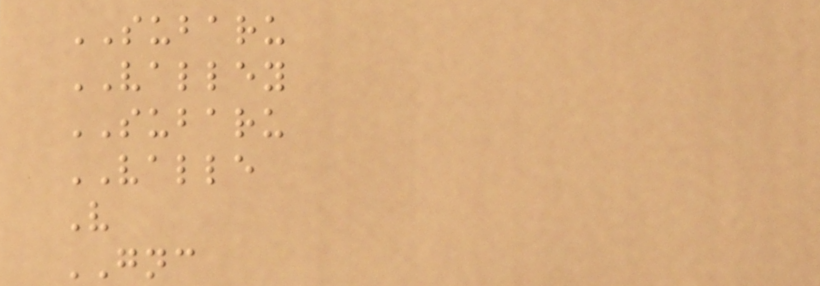SUBARU
VALLEY
SUBARU
VALLE
V
GNC
